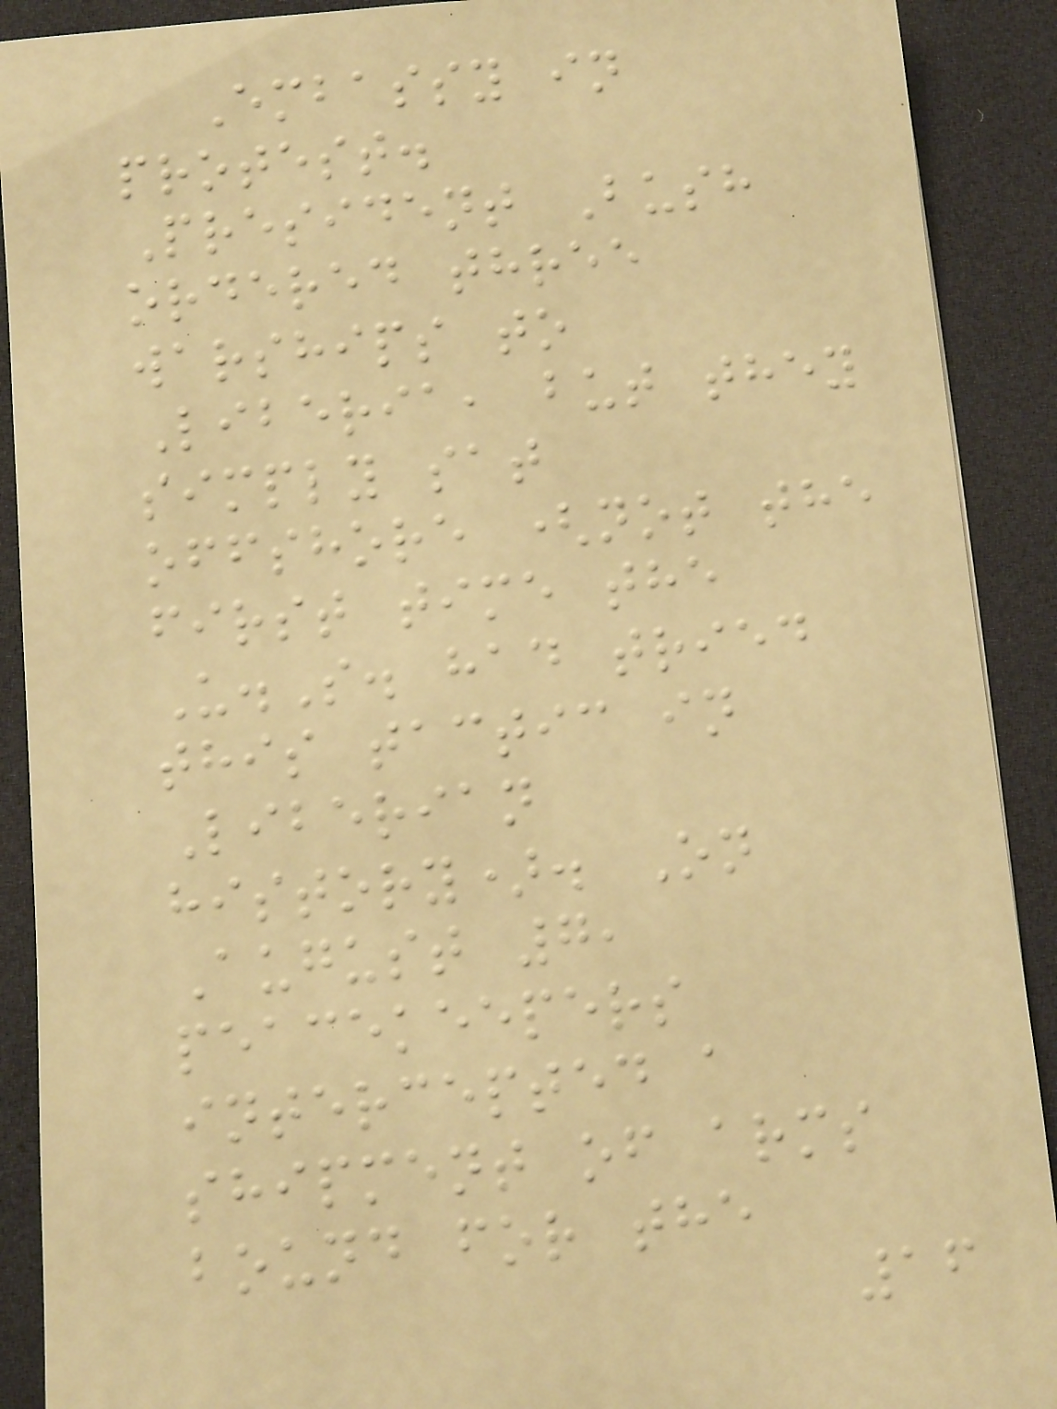Embassy in
protest.
President Bush
ordered three
warships to
Liberia, but they
simply sat
offshore (not the
first time the
U.S. had tried
this tactic in
Liberian
history). On
August 7,
peacekeepers
intercepted a
shipment of arms
bound for the
16
